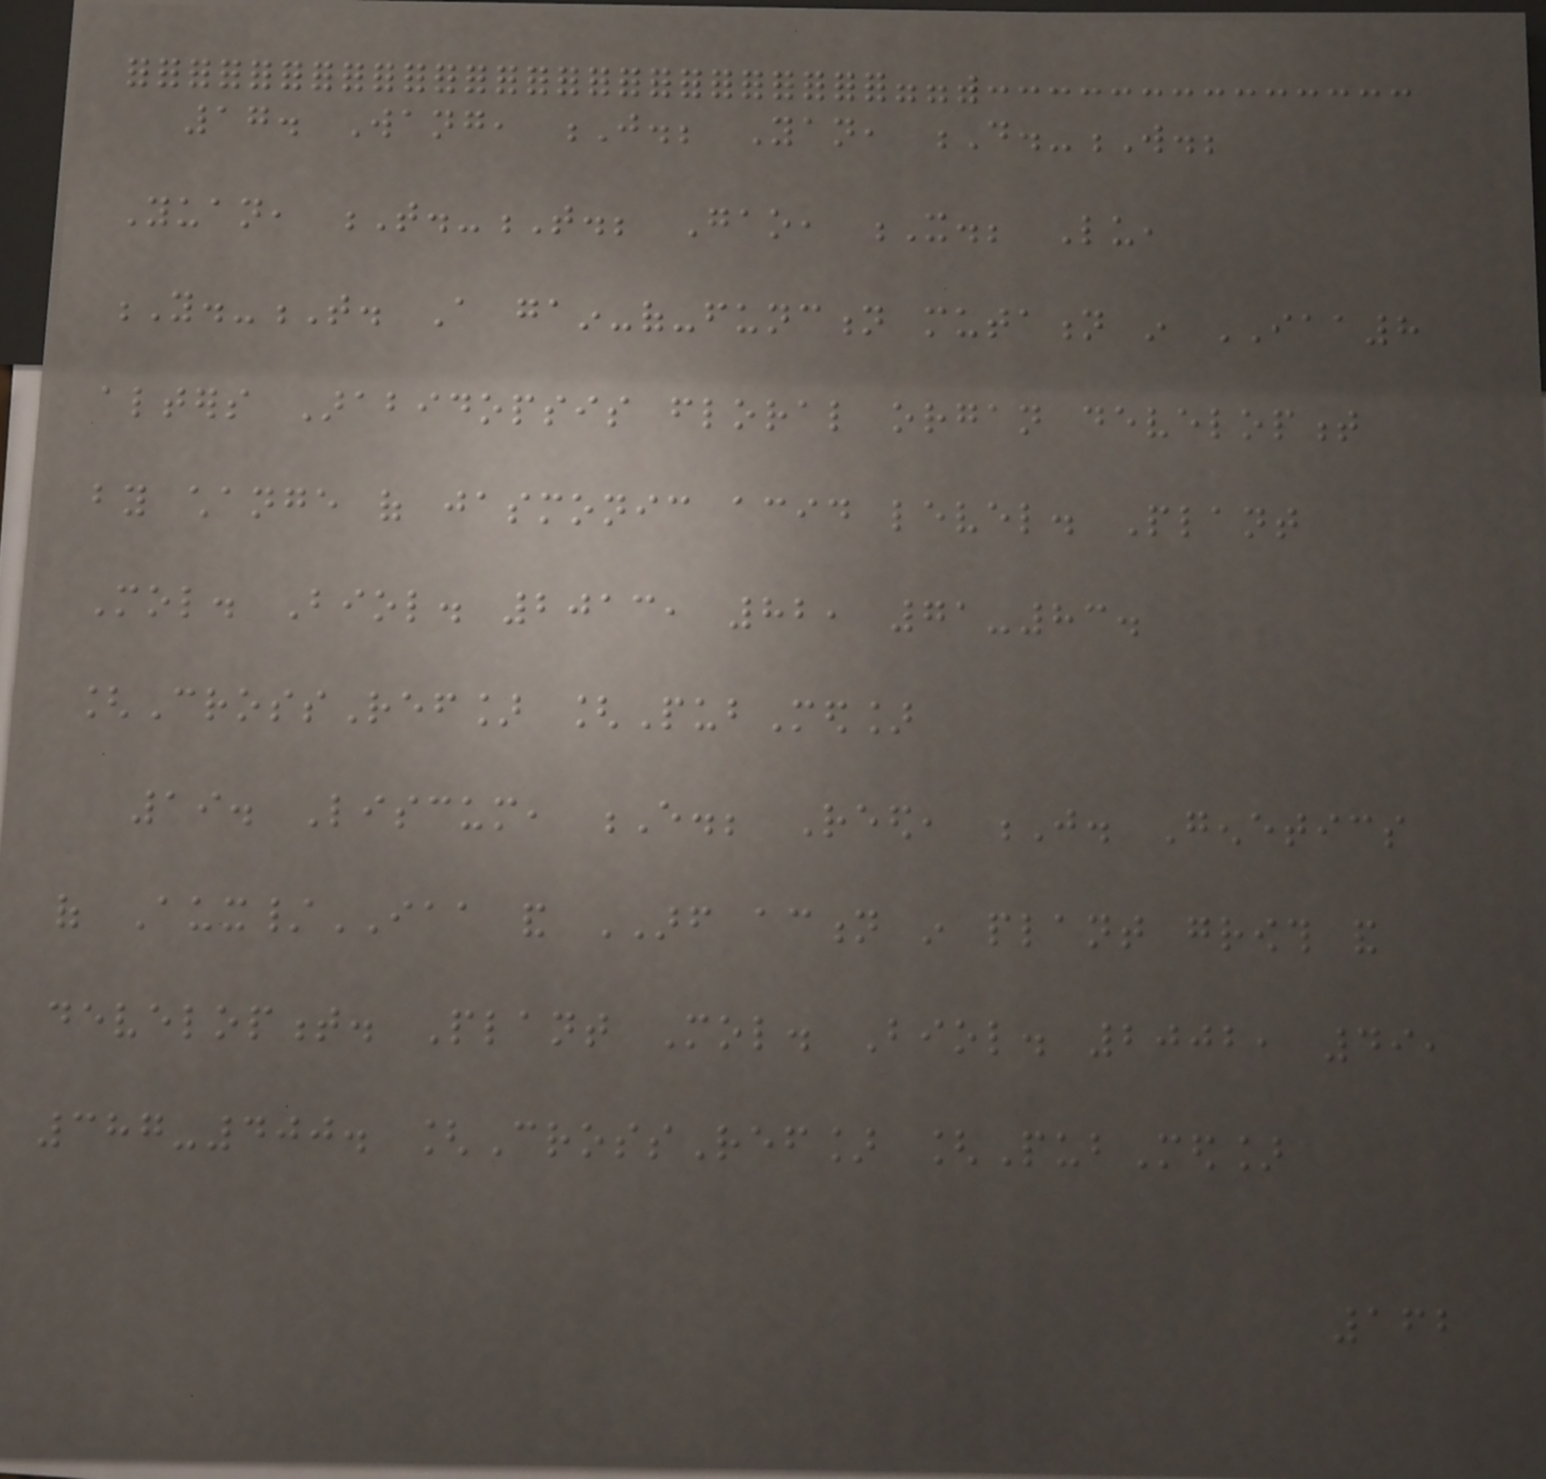17. Wang, J.; Yan, D.-W.;
Yuan, T.-T.; Gao, X.; Lu,
Y.-T. A gain-of-function mutation in IAA8
alters Arabidopsis floral organ development
by change of jasmonic acid level. Plant
Mol. Biol. 2013, 82, 71-83.
[CrossRef] [PubMed]
19. Liscum, E.; Reed, J. Genetics
of Aux/IAA and ARF action in plant growth and
development. Plant Mol. Biol. 2002, 49,
387-400. [CrossRef] [PubMed]
162
